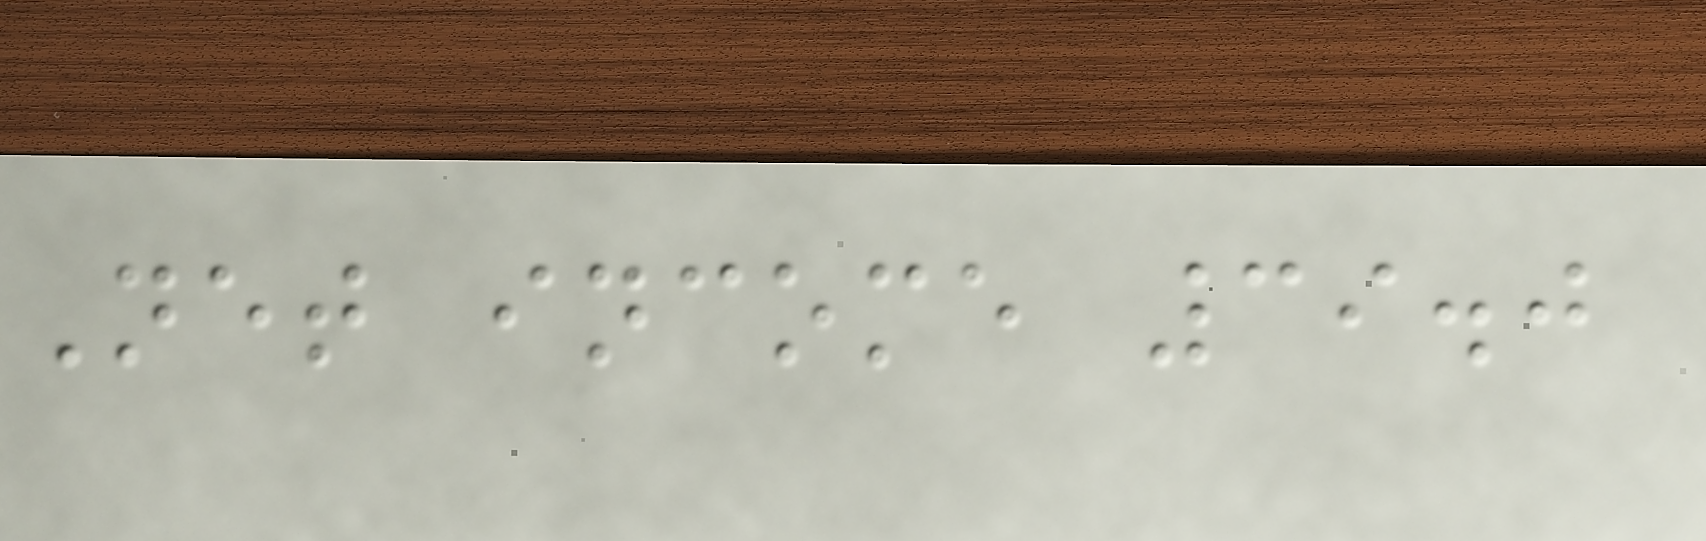Net income 39.0
